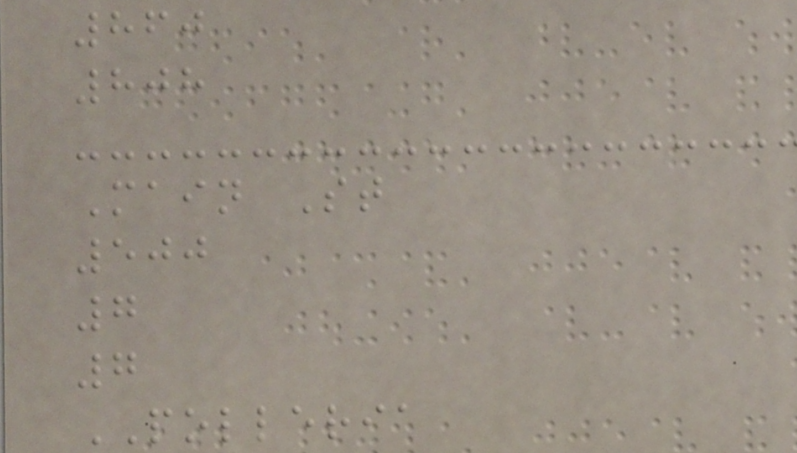860
808
Main St
500
7
7
POLLERIA
